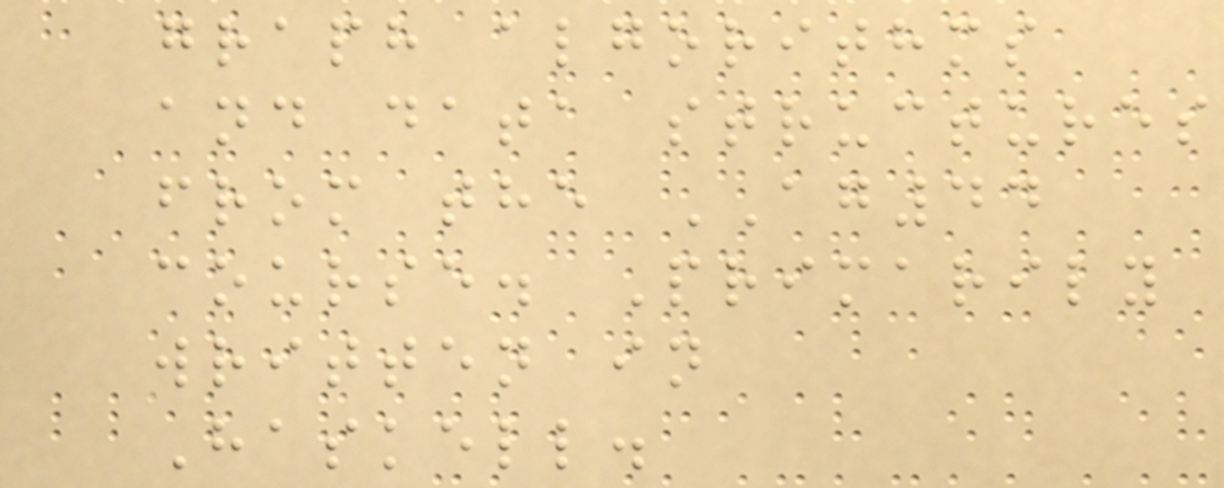graph algorithms
and data structures
from the AG44
course. Primarily
written in
Haskell.
